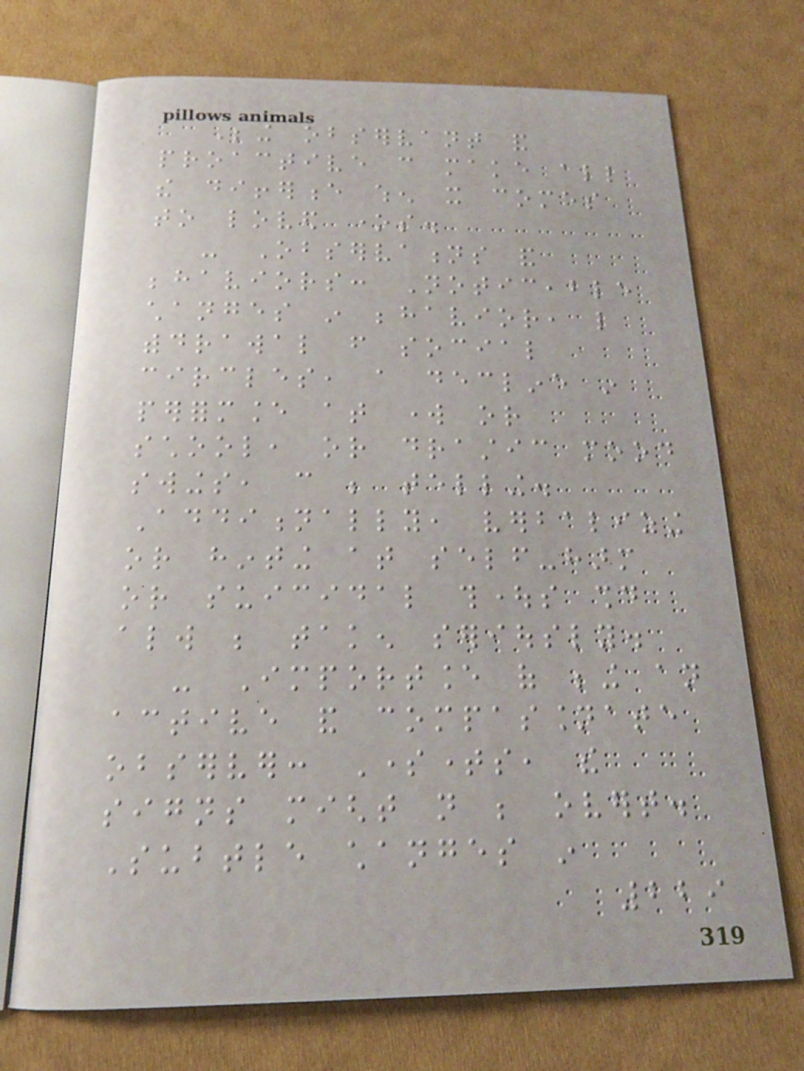Being observant and
proactive can make all
the difference when it comes
to loved ones.
- Observations and
behaviors: Noticeable
changes in behavior, like
withdrawal from social
circles, a decline in
performance at work or
school, or drastic mood
swings, can be telling.
Additionally, verbalizing
or hinting at self-harm
or suicidal thoughts should
always be taken seriously.
- Importance of being an
active and compassionate
observer: Sometimes, the
signs might not be overt.
Subtle changes in
229
